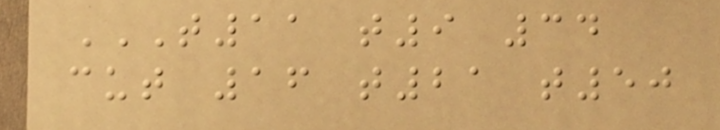T11 T9 34
CUT 16 T21 T50
